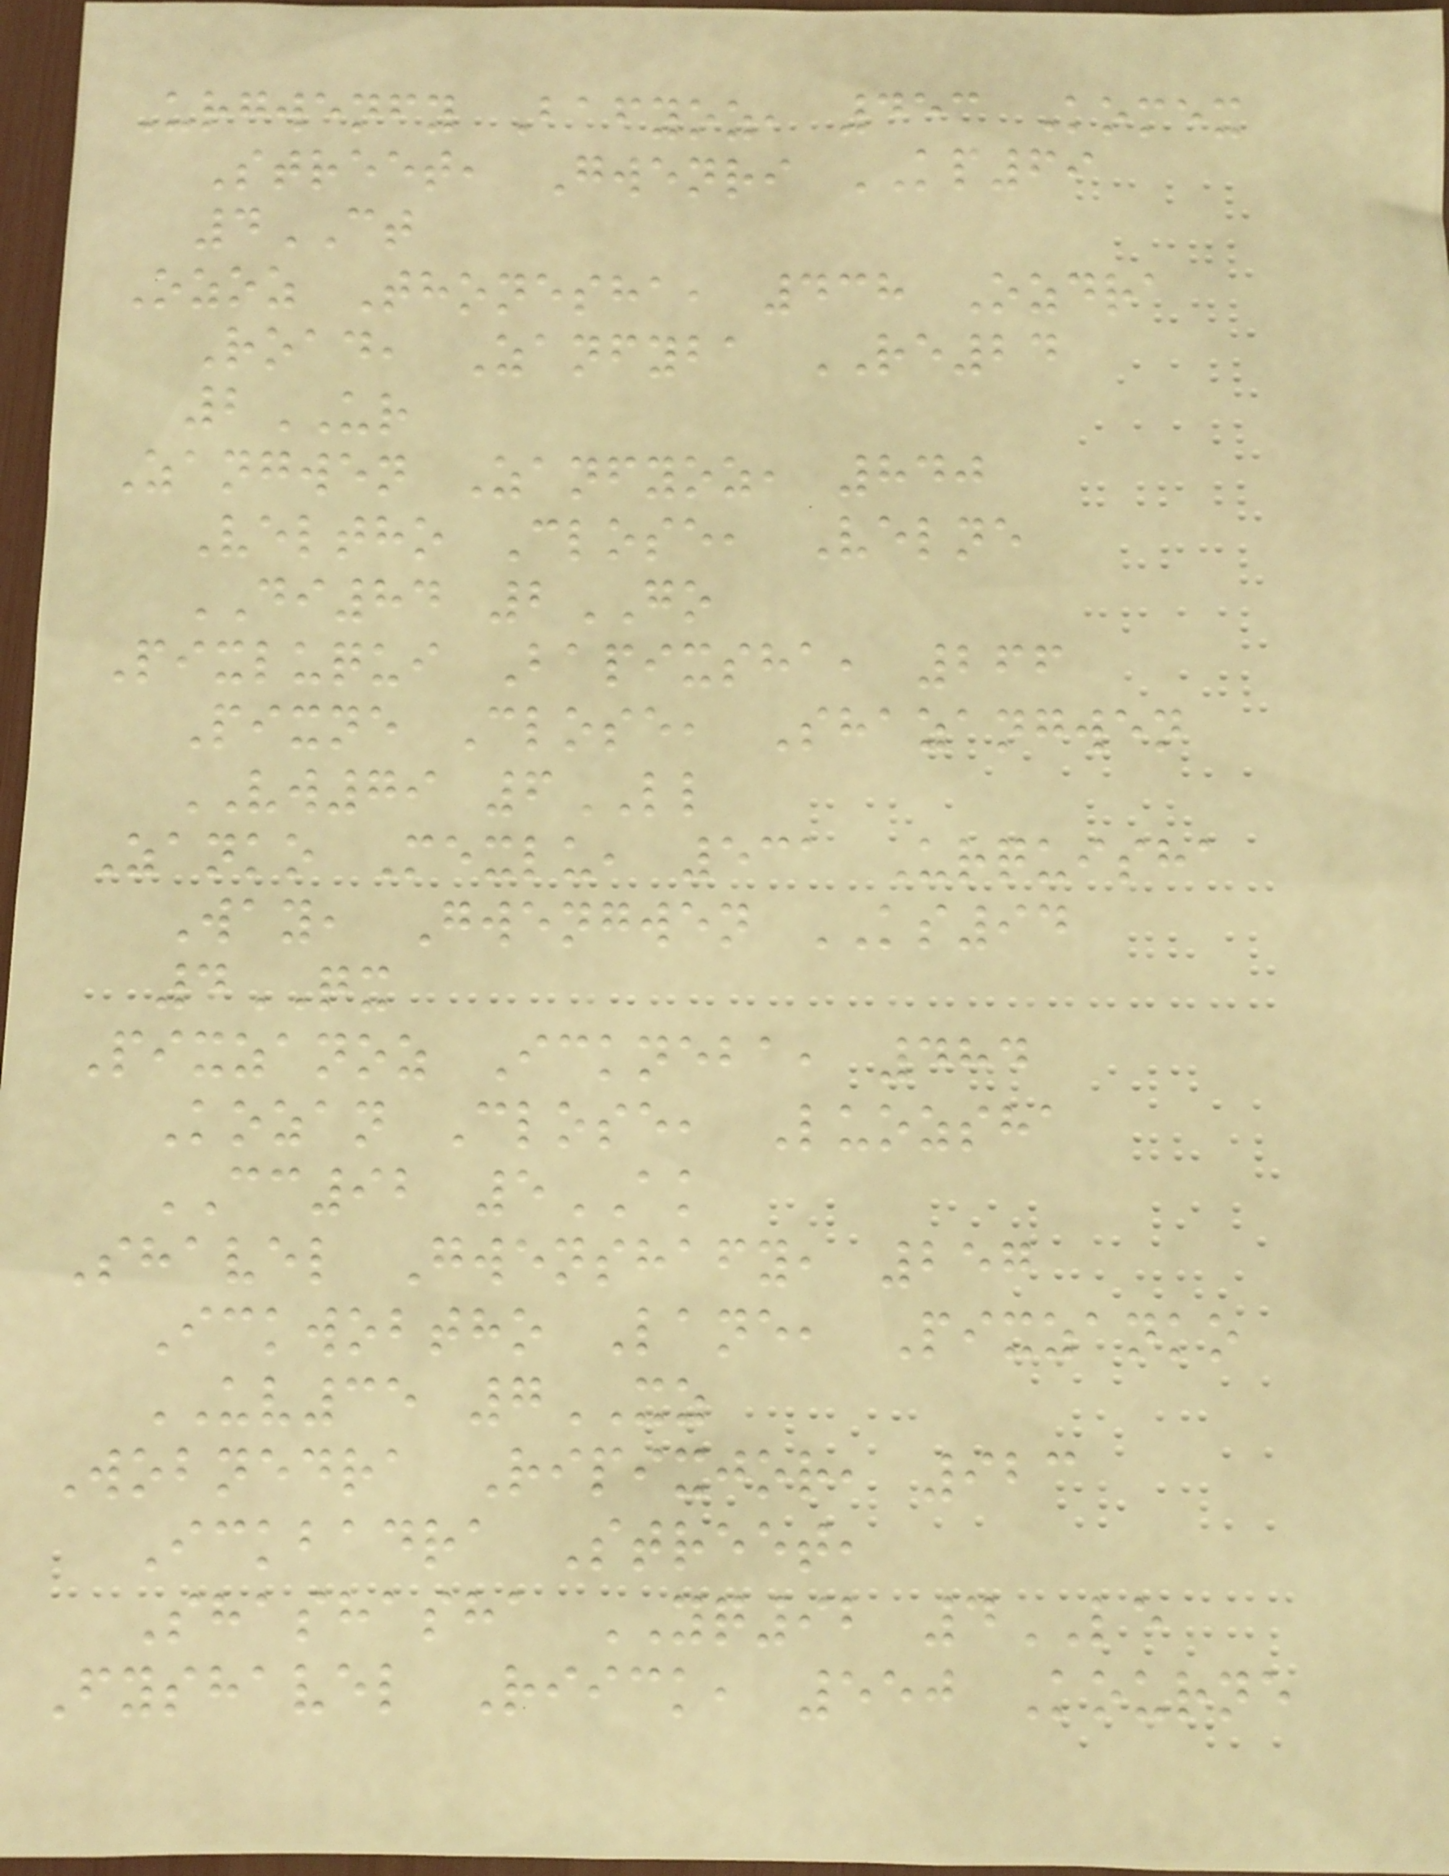Urgwenfy Bafyoz, 453 Komex
Street, Gwenri KP69
4CT
Ozoz Thonesha, 438 Ozdra
Road, Zanfyba RE24
2UR
Zangwen Zanfyoz, 840
Veltho Close, Velne
DI84 2GO
Pixluqui Bapixsha, 266
Pixne Close, Shazangwen
VW79 6LL
Zanko Mexlu, 531 Urquisha
Way, Gwengwen KS94
4QX
Pixzanoz Ickneba, 484
Kozan Close, Luozsha
CC92 5AK
Shavel Gwenshafy, 257
Ickwobtho Lane, Pixzanko
UV35 7XZ
Wobnedra Ripixjor, 923
Ickbadra Street,
Shashasha YQ92 4LE
Fyshavel Riick, 550 Kourne
